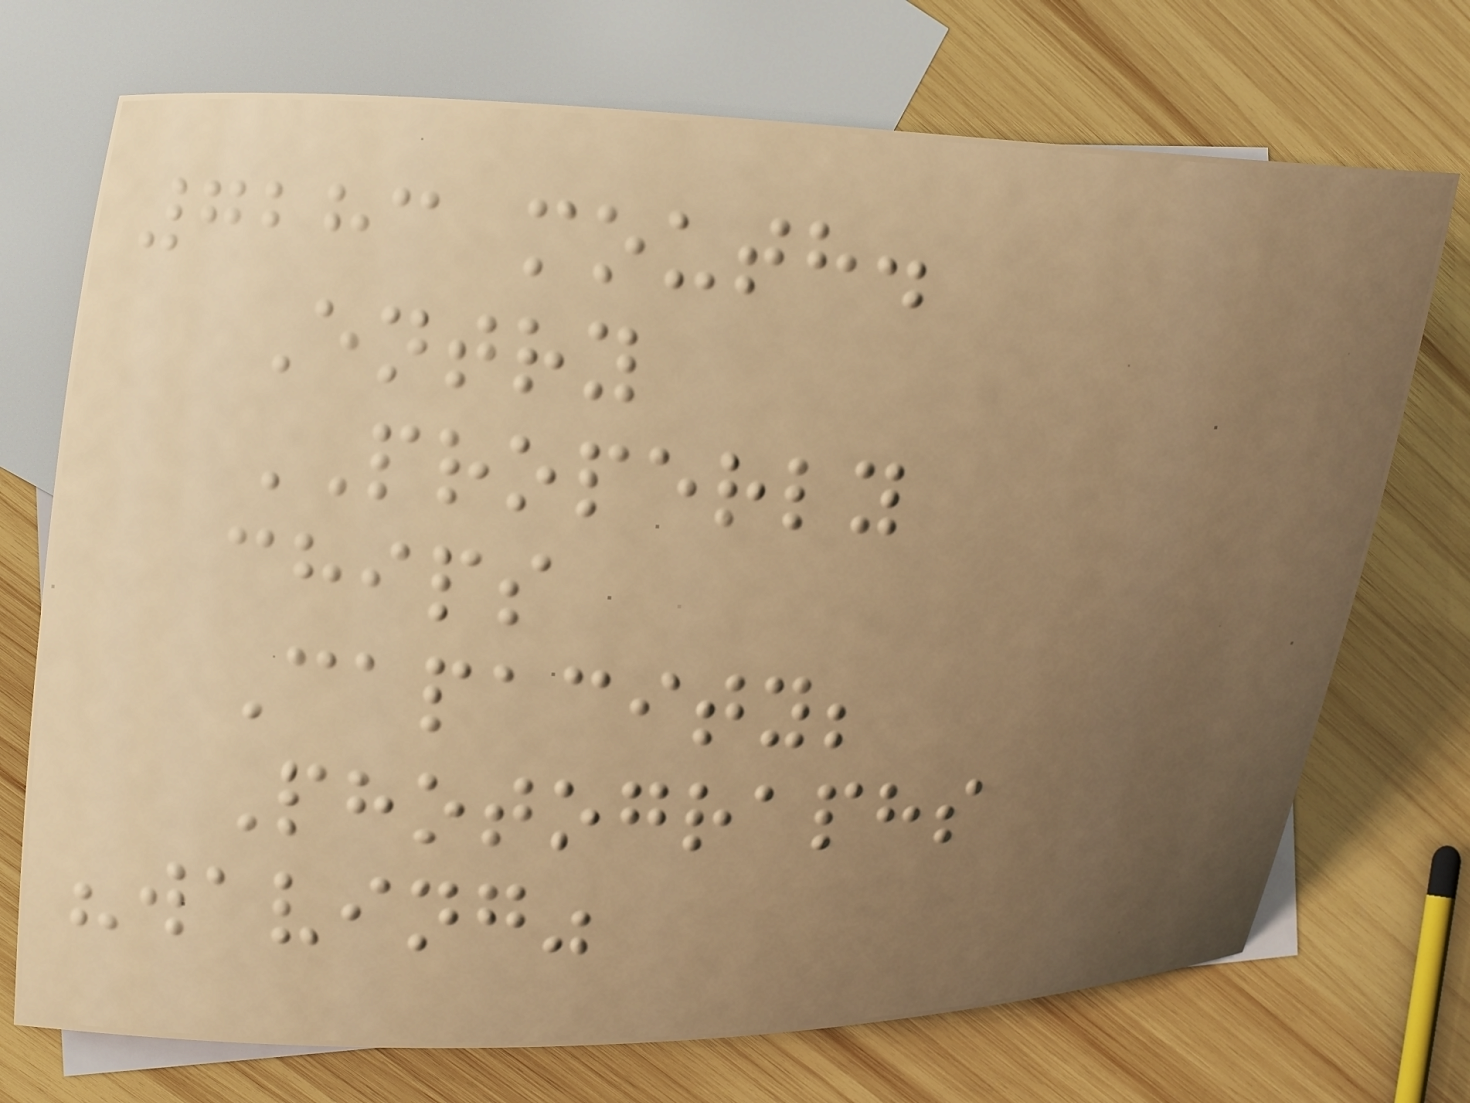7283 mouth.
Entry
PROPERLY
chips
Capacity;
Photographs
"waving"
